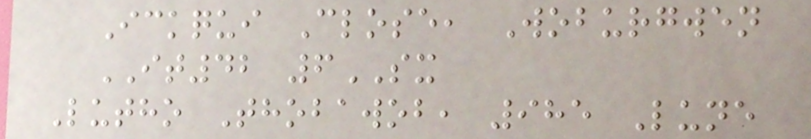Ickqui Close, Woburgwen
IT42 6SX
Lutho Thobawob, 985 Lune
